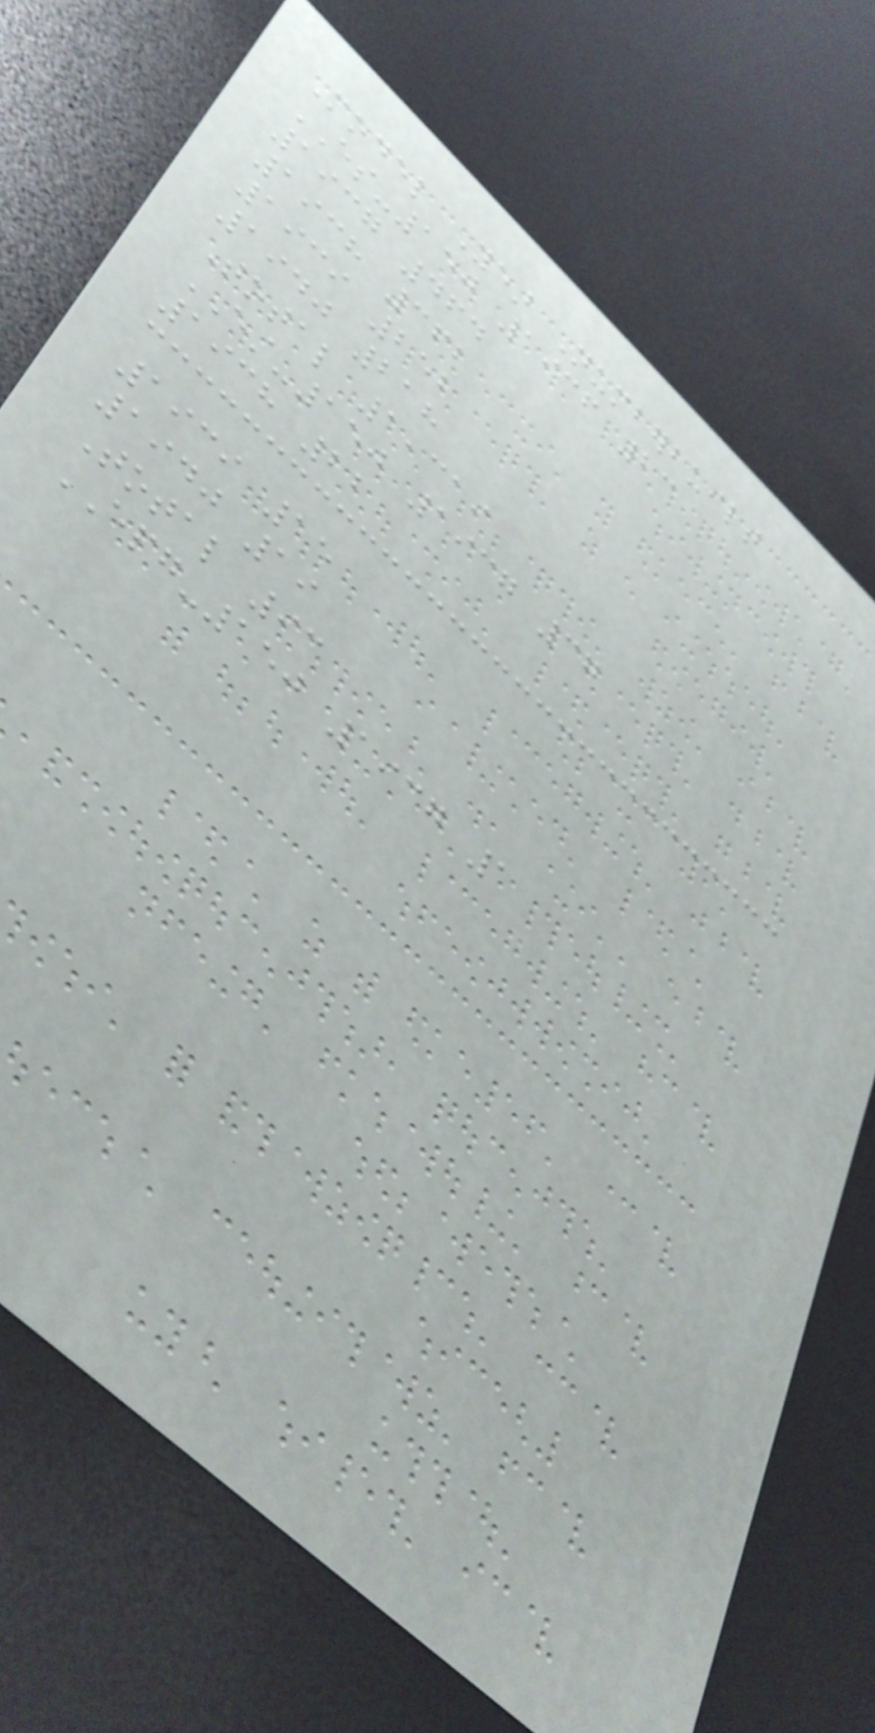Model Year Numberbuilt
ES-150 1936 23
1937 464
1938 362
1939 252
1940 218
Total 1,319
EST-150 1937 37
1938 22
1939 15
1940 19
Total 93
EPG-150 1937 1
